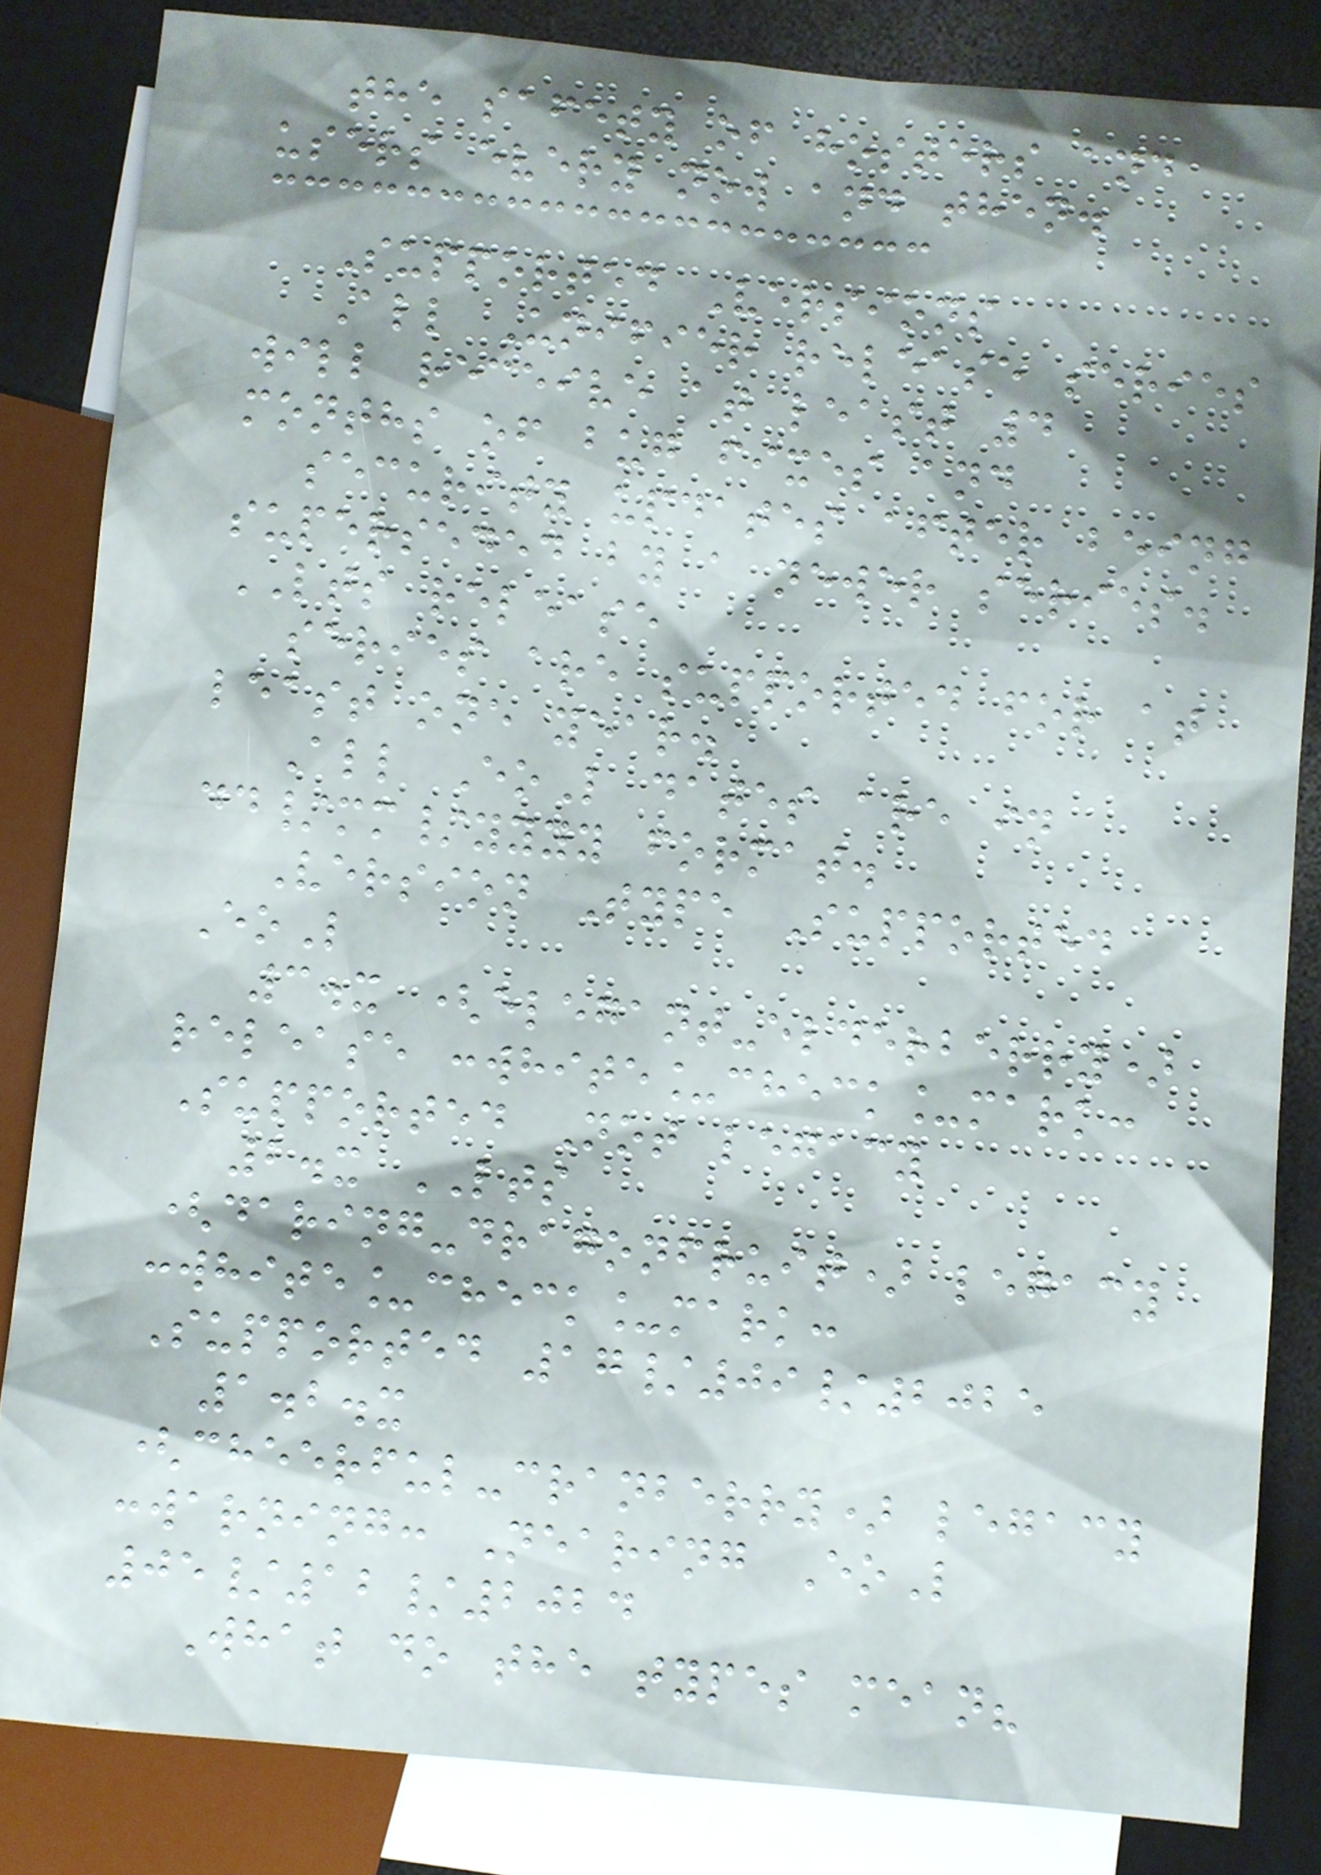the safety of hosters and
users every now and then.
Supported Versions
All Unifier release series
will receive at least 4
months of bug fixes and
security updates after being
superseded by a newer series.
LTS release
series are supported for at
least one year.
All EoL dates are in
dd/mm/yyyy format.
Version Type Supported
EoL
3.x (elegant-elderberry)
release :white_check_mark:
Supported Not legacy
2.x LTS
(daring-dragonfruit) legacy
:white_check_mark:
Supported 17/09/2025
1.2.x
(cheerful-cranberry) legacy
:warning: Nearing EoL
05/12/2024
What do the types mean?
